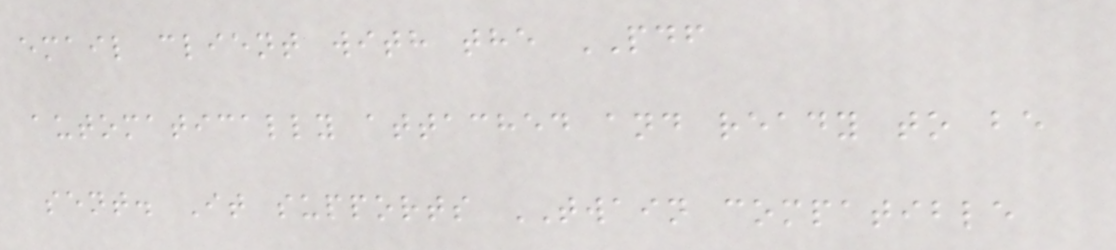email client with the PDF
automatically attached and ready to be
sent. It supports TWAIN compatible
